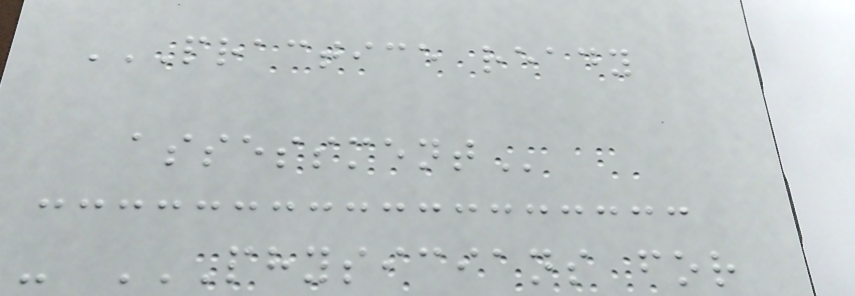PRACTICE READY
ASSESSMENT
- PHYSICIANS FOR
